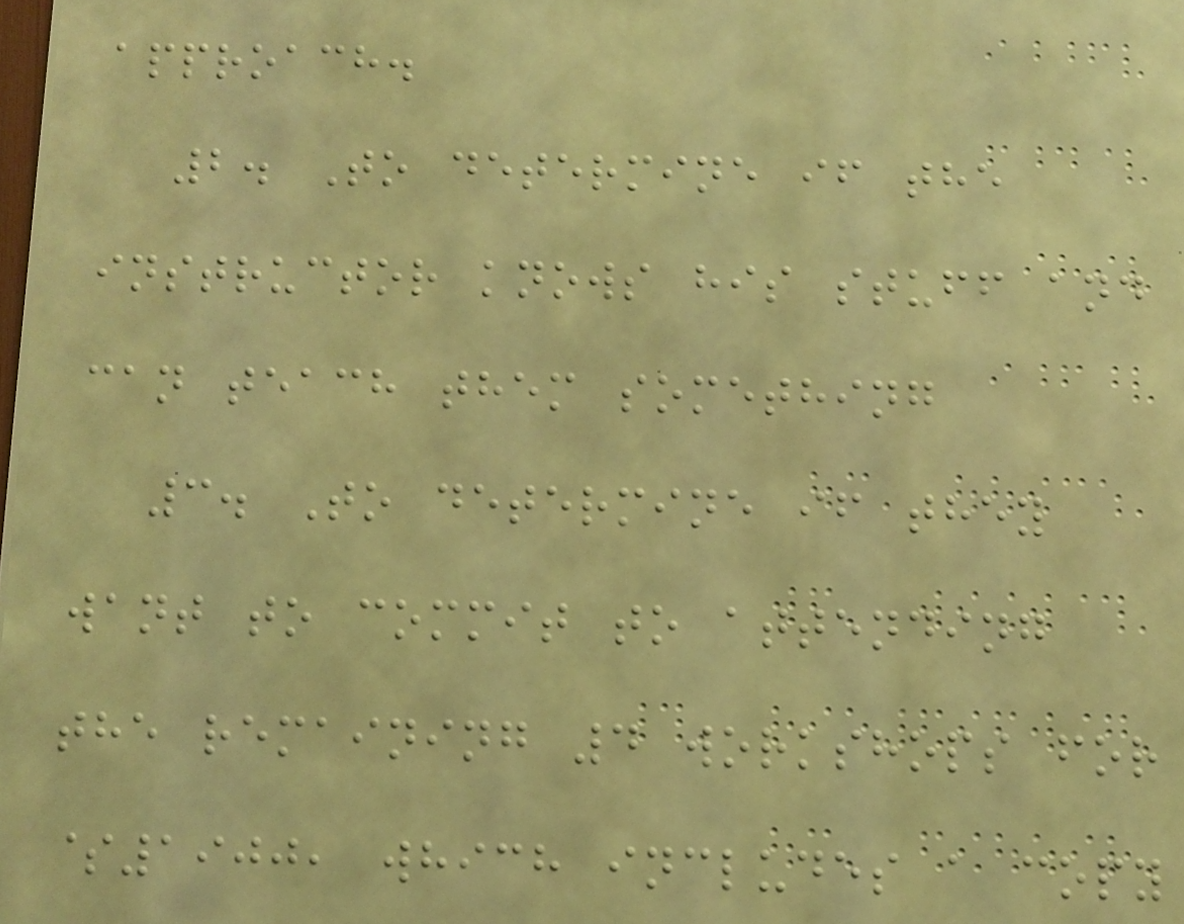approach.
2. To determine if the
instructor knows his stuff and
can teach them something
3. To determine if they
want to commit to attending
the remaining 4 workshops for
$1900, which includes a copy
